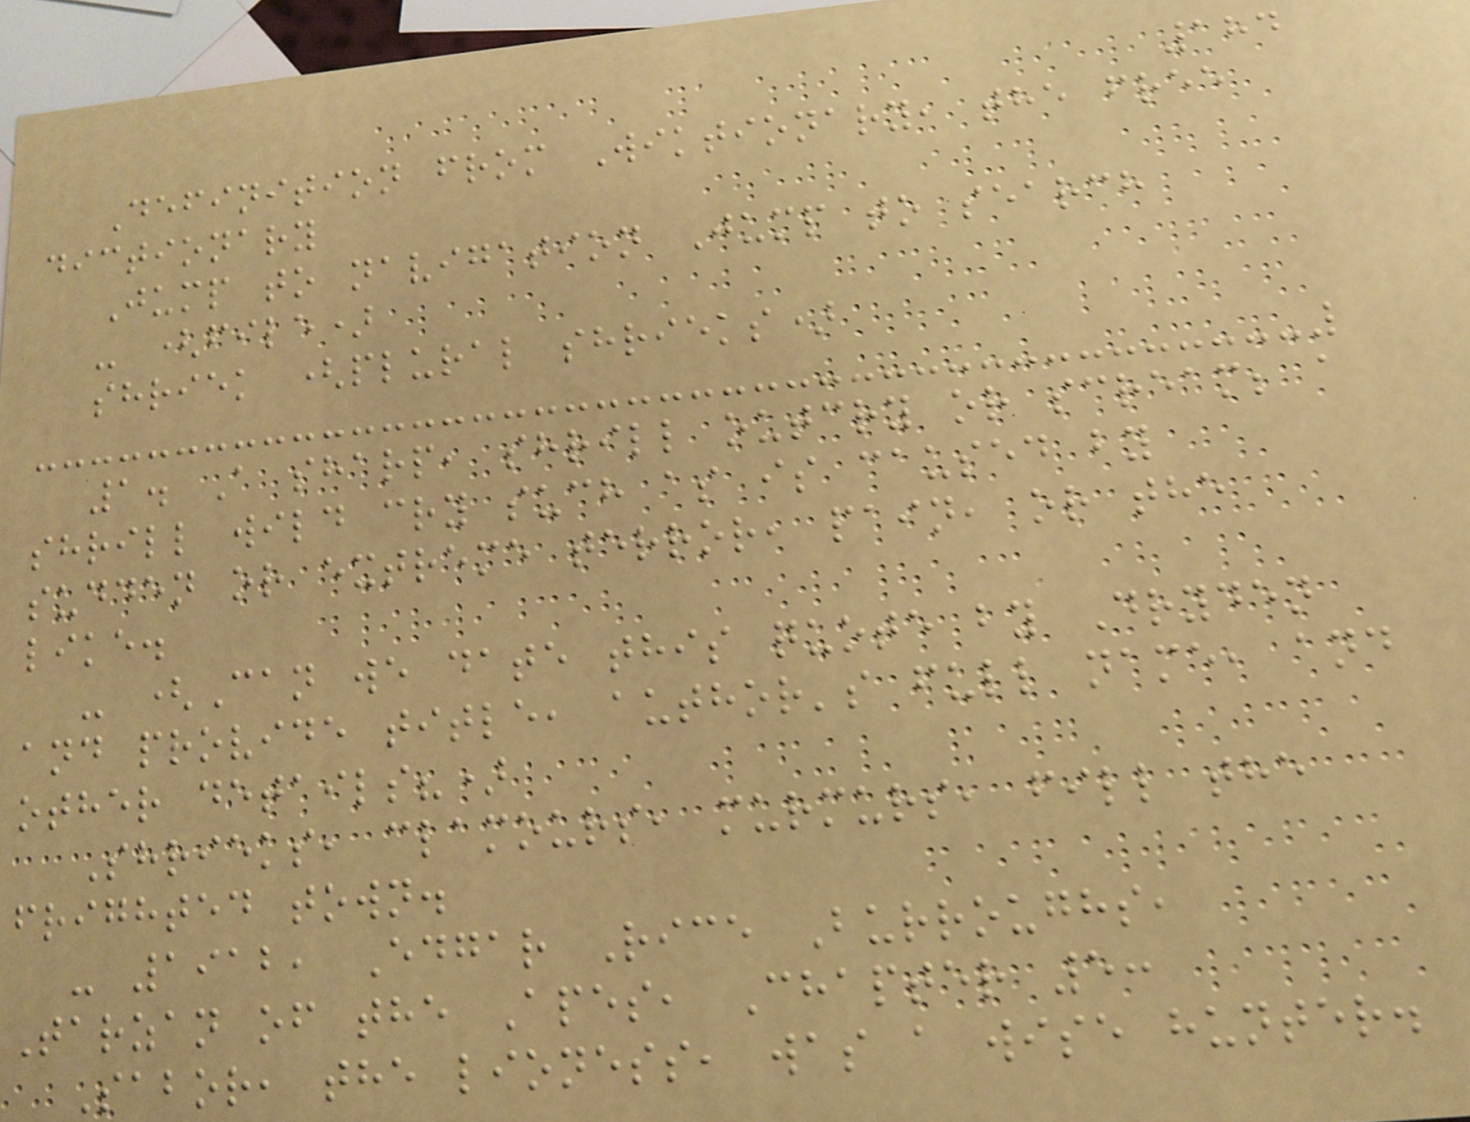184
Definition from Wiktionary, the free
dictionary
Jump to navigation Jump to search
- (file)
shriek (plural shrieks)
1. A sharp, shrill outcry or scream; a
shrill wild cry such as is caused by
sudden or extreme terror, pain, or the
like.
- (Can we date this quote by Dryden
and provide title, author's full name, and
other details?)
Shrieks, clamours, murmurs, fill the
frighted town.
- 1912, Edgar Rice Burroughs,
Tarzan of the Apes, Chapter 5:
Sabor, the lioness, was a wise hunter.
